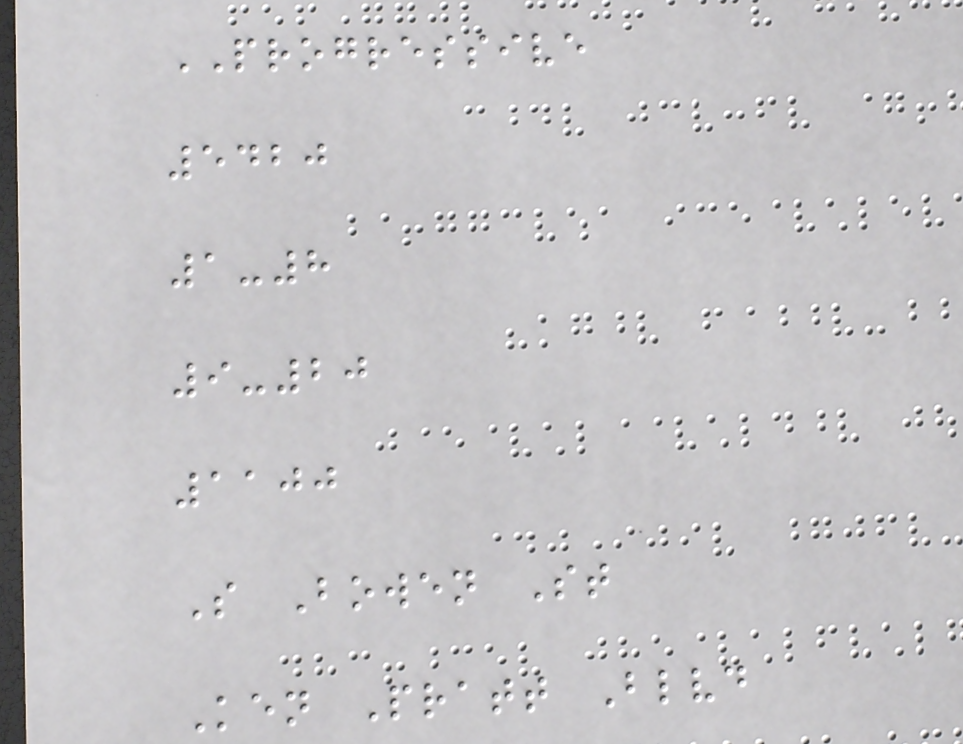PROGRESSIVE
5420
1-8
9-20
1100
S Bowen St
Ken Pratt Blvd
